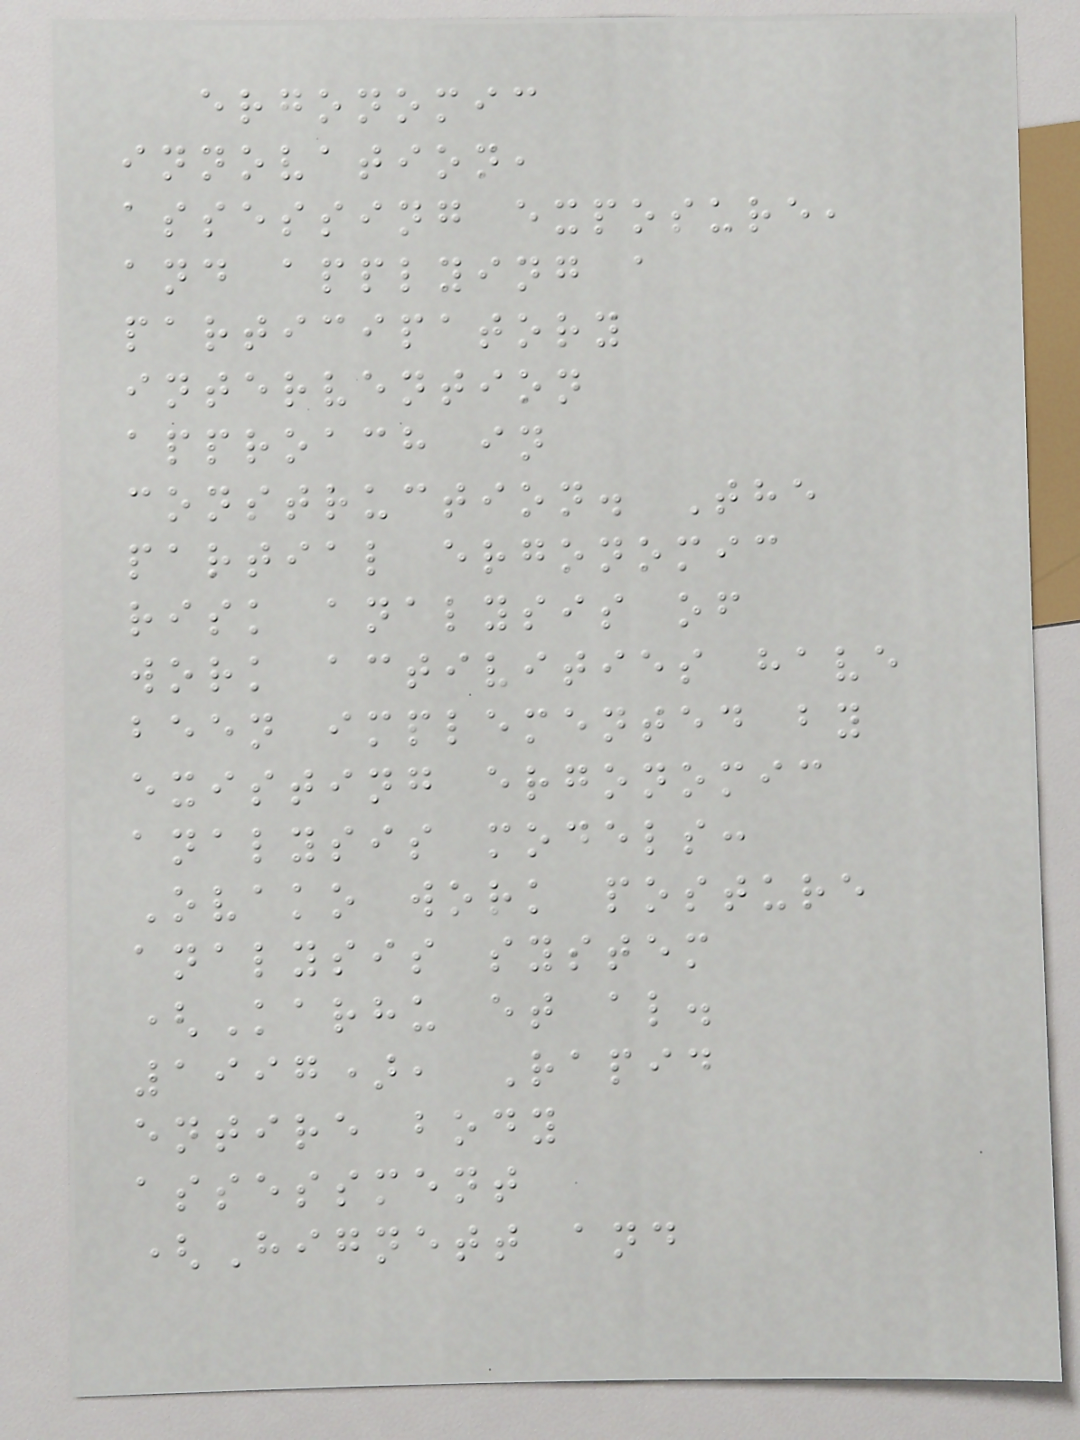ergonomic
innovation,
assessing exposure,
and applying a
participatory
intervention
approach in
construction. The
partial ergonomic
risk analysis of
work activities have
been implemented by
existing ergonomic
analysis models:
Ovako work posture
analysis system
(Karhu et al.
1997), Rapid
entire body
assessment
(Hignett and
